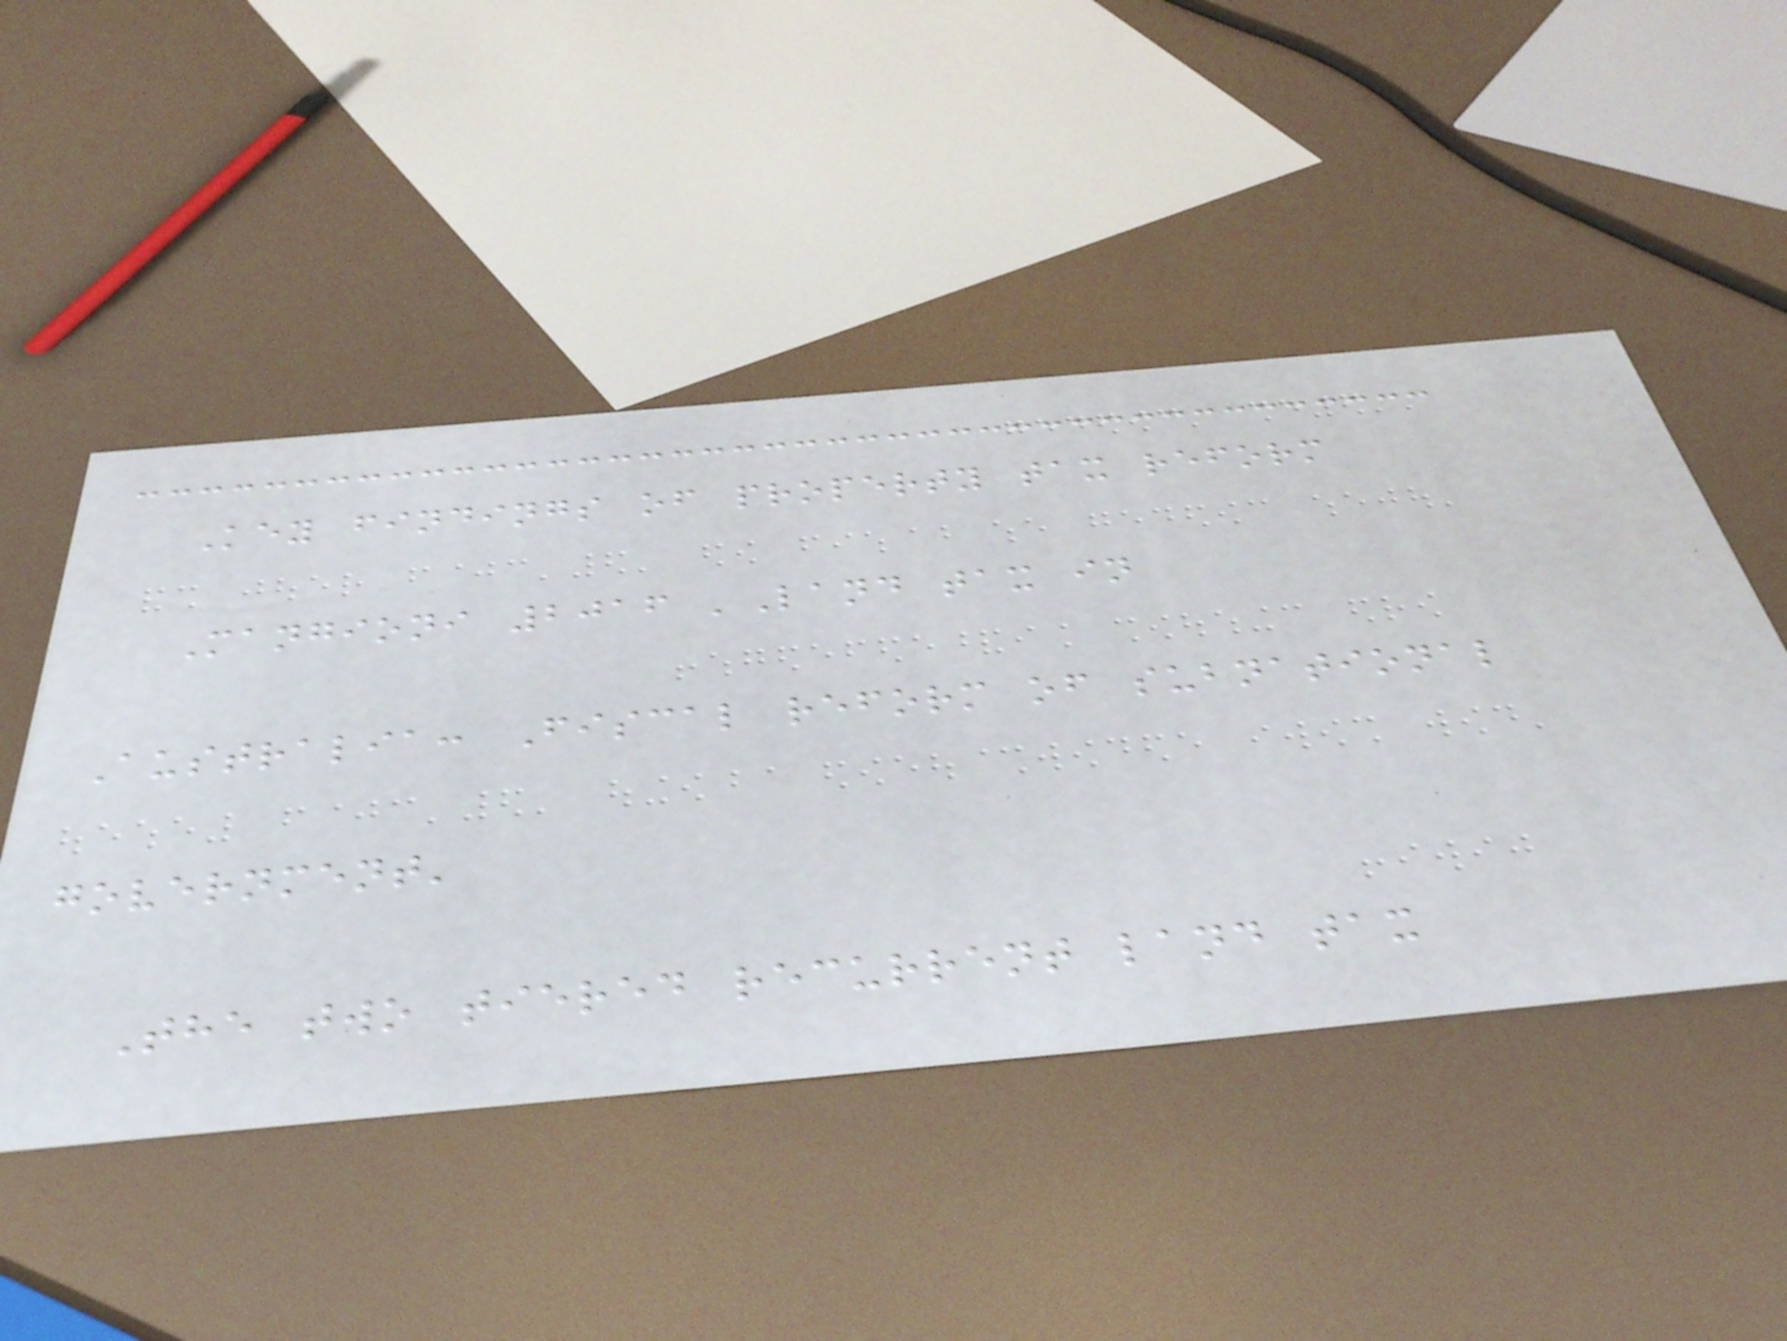Key findings of property tax reform
Mangioni 2016 'Land tax in
Australia: Fiscal reform of subnational
government'
The two tiered recurrent land tax
